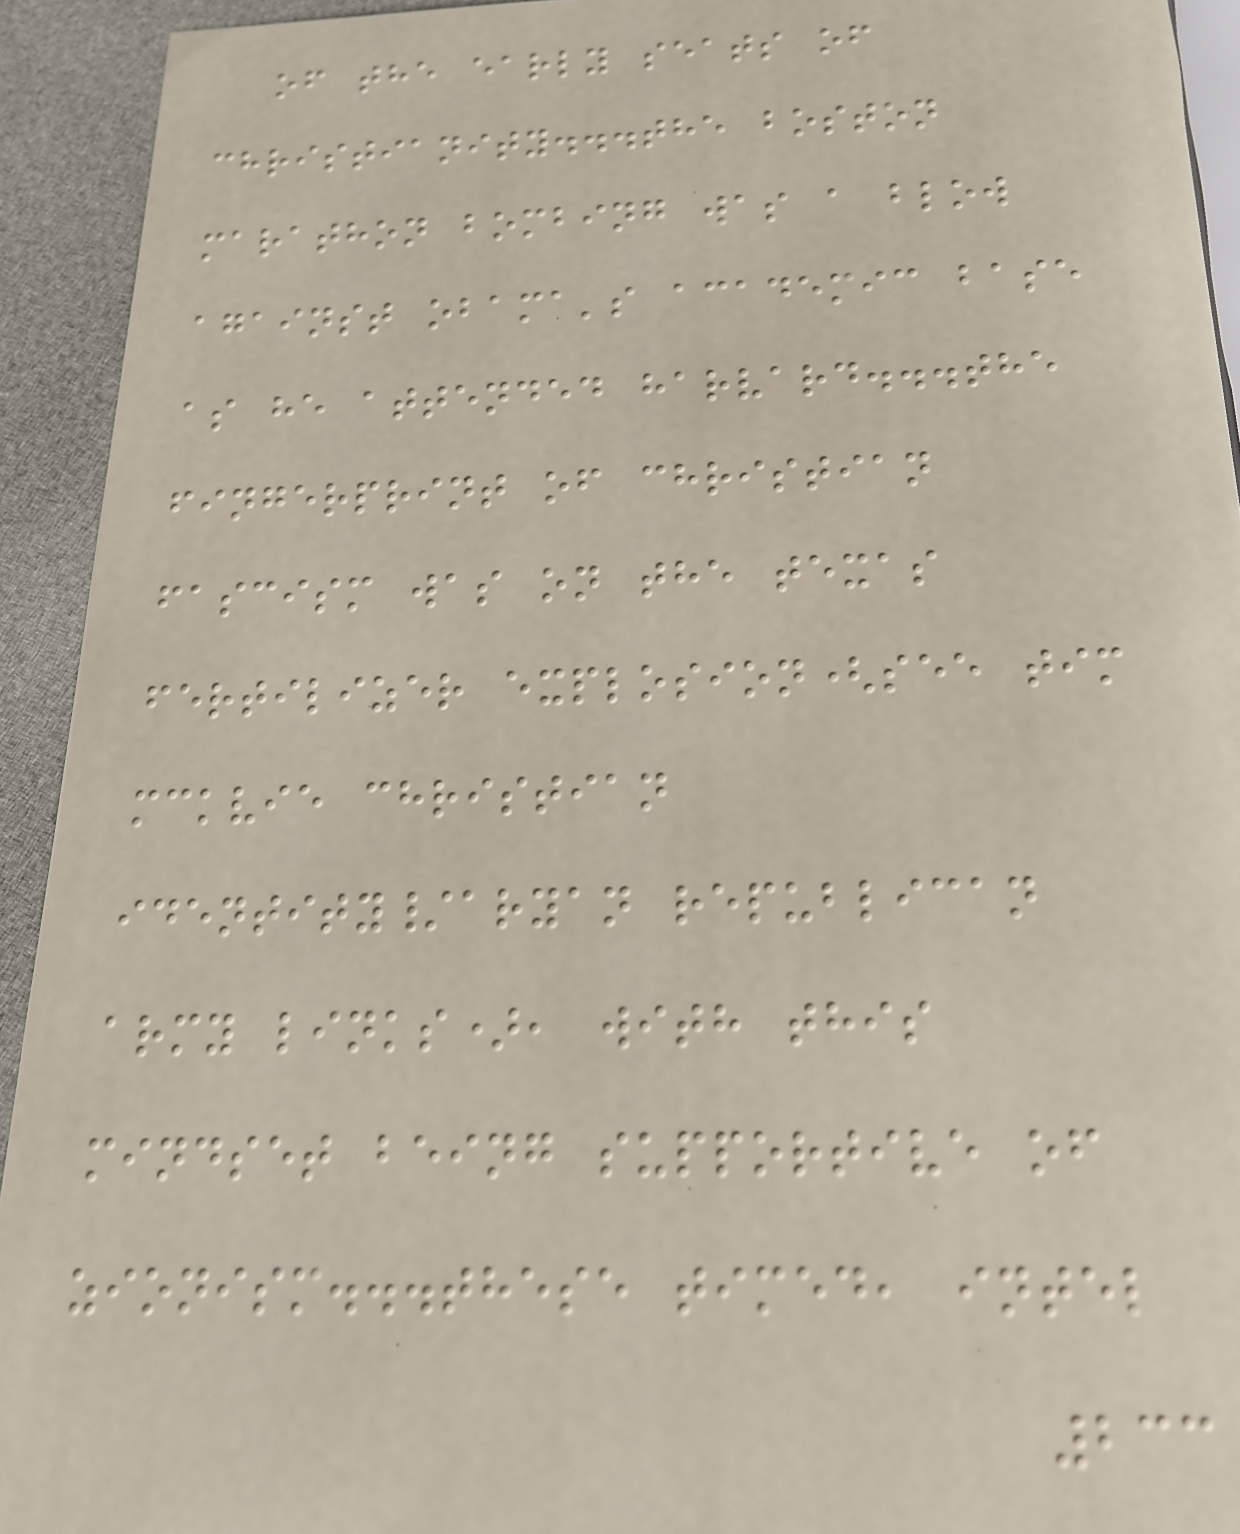of the early seats of
christianity...the boston
marathon bombing was a blow
against obama's academic base
as he attended harvard...the
fingerprint of christian
fascism was on the texas
fertilizer explosion(see tim
mckvie christian
identity/aryan republican
army links), with this
mindset being supportive of
zionism...these timed, intel
233
